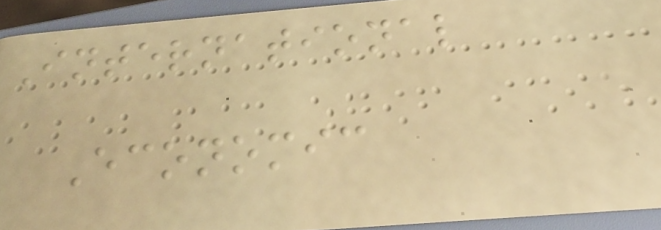International
Economic
